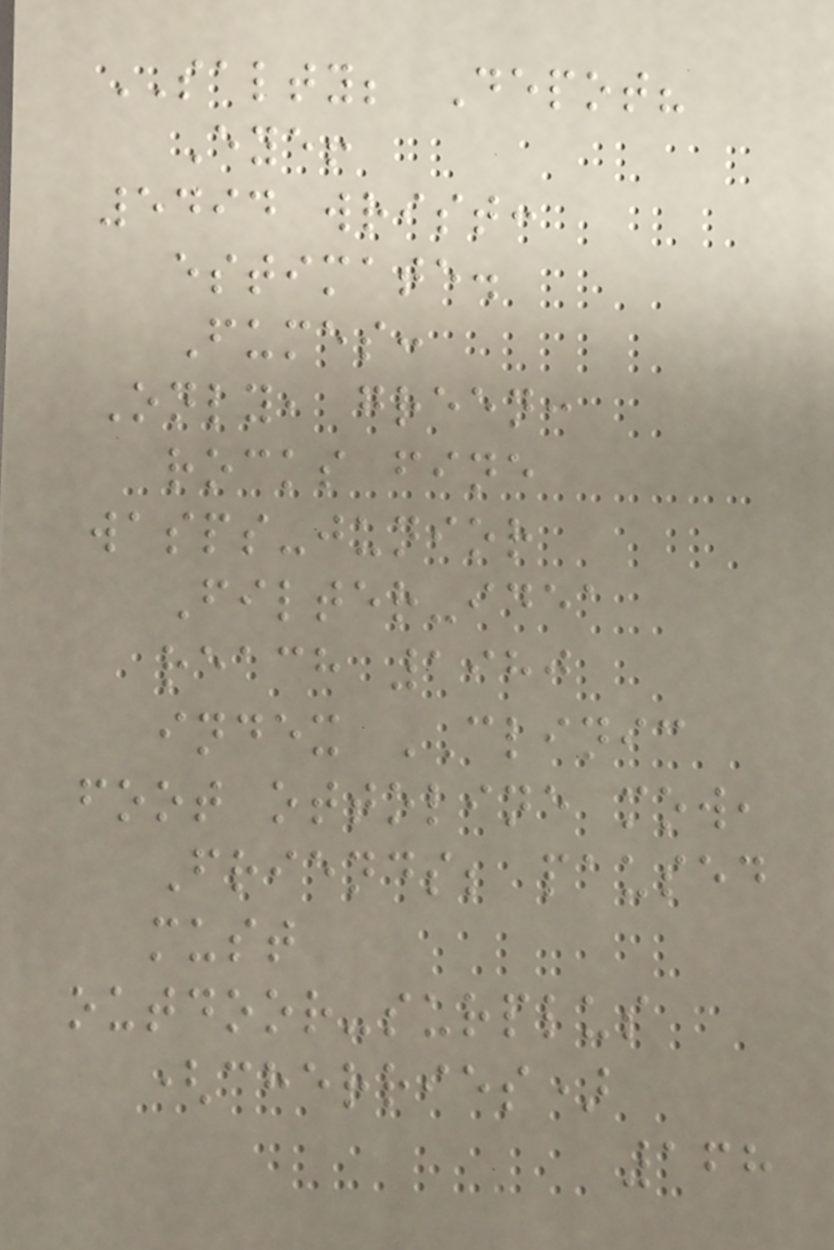SALTY; Depot?
Eye!
5494 wrist:
estimate.
Fumes:
Only, green:
rocks fine
wasps-junior
Filter-idea
reach 1980
index CLINIC
foot ottoline mow,
Friends; paused
must
outdoor-surplus
(cherries)
168
